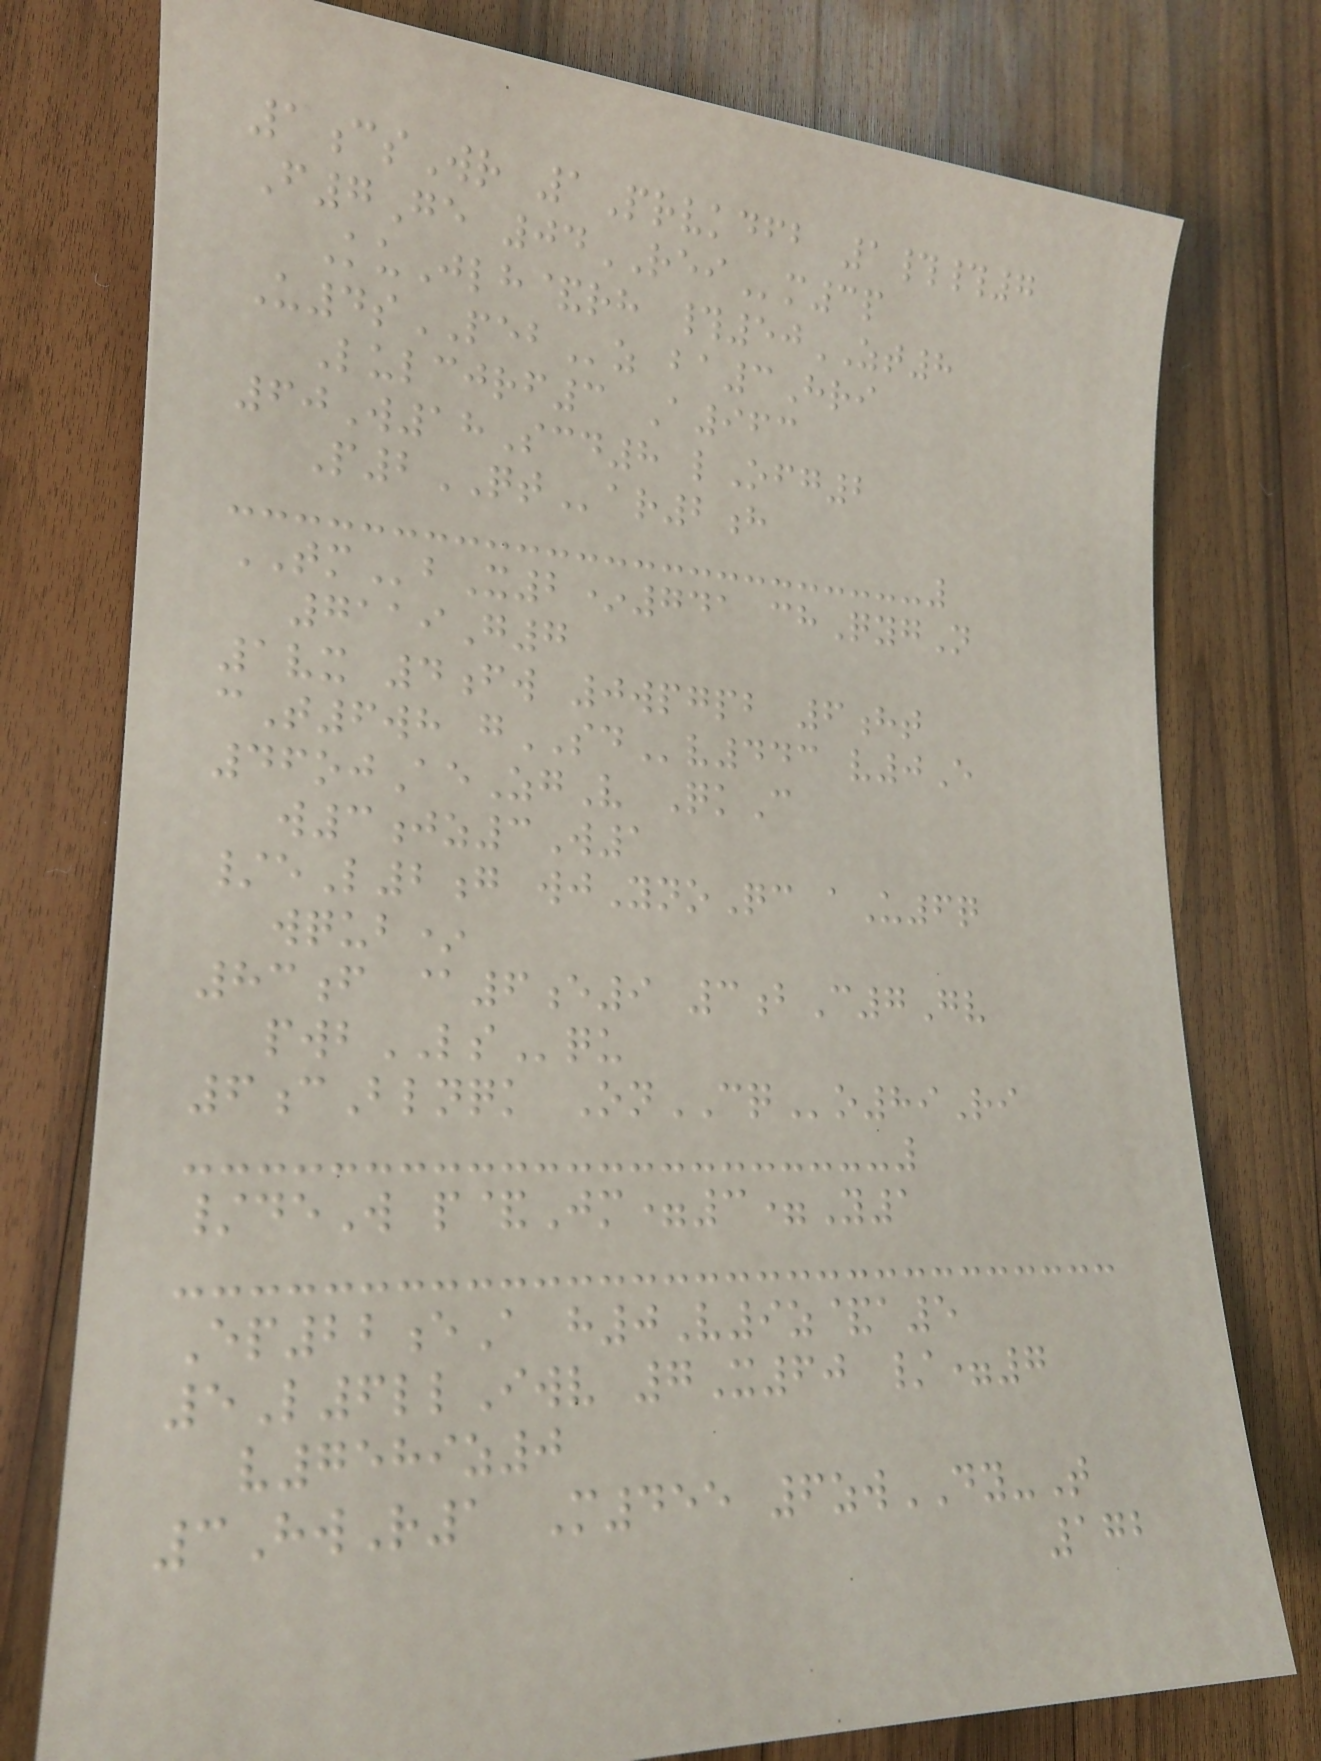1csWr 1Prvkdfb 1##7
F7Ge 04REIm3p
KuJlh&rh #50ZT8
U4sPEBz ba3Hri
Lulcjrf3 A963
60W18Scd8 lOfg2
P2QTar2h
TMbX2*741 chQygN
7119G7
1vx 4fw 0wpgpb 6ht
cT6wh gSDv443 v0E
46ojAeZgV QkC
w3jz3W1
/eL2g wjYnoQc aU6q
wqub*
83f @6e9 3bC7Gv
pwbLSqu
6cBlnqk OnCQo89Ri
/deW p&Jm=3=Y1
Ep22eA h0V9z&a5
5L6llIwv 7X60 /=7
v7589z0
3HwR1 M455 6zwDY-T
172
